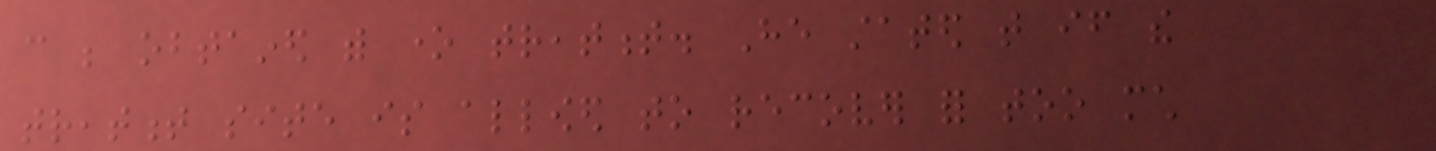can be obtained with one treatment. He stated that if the
treatment site is allowed to recover for too much
